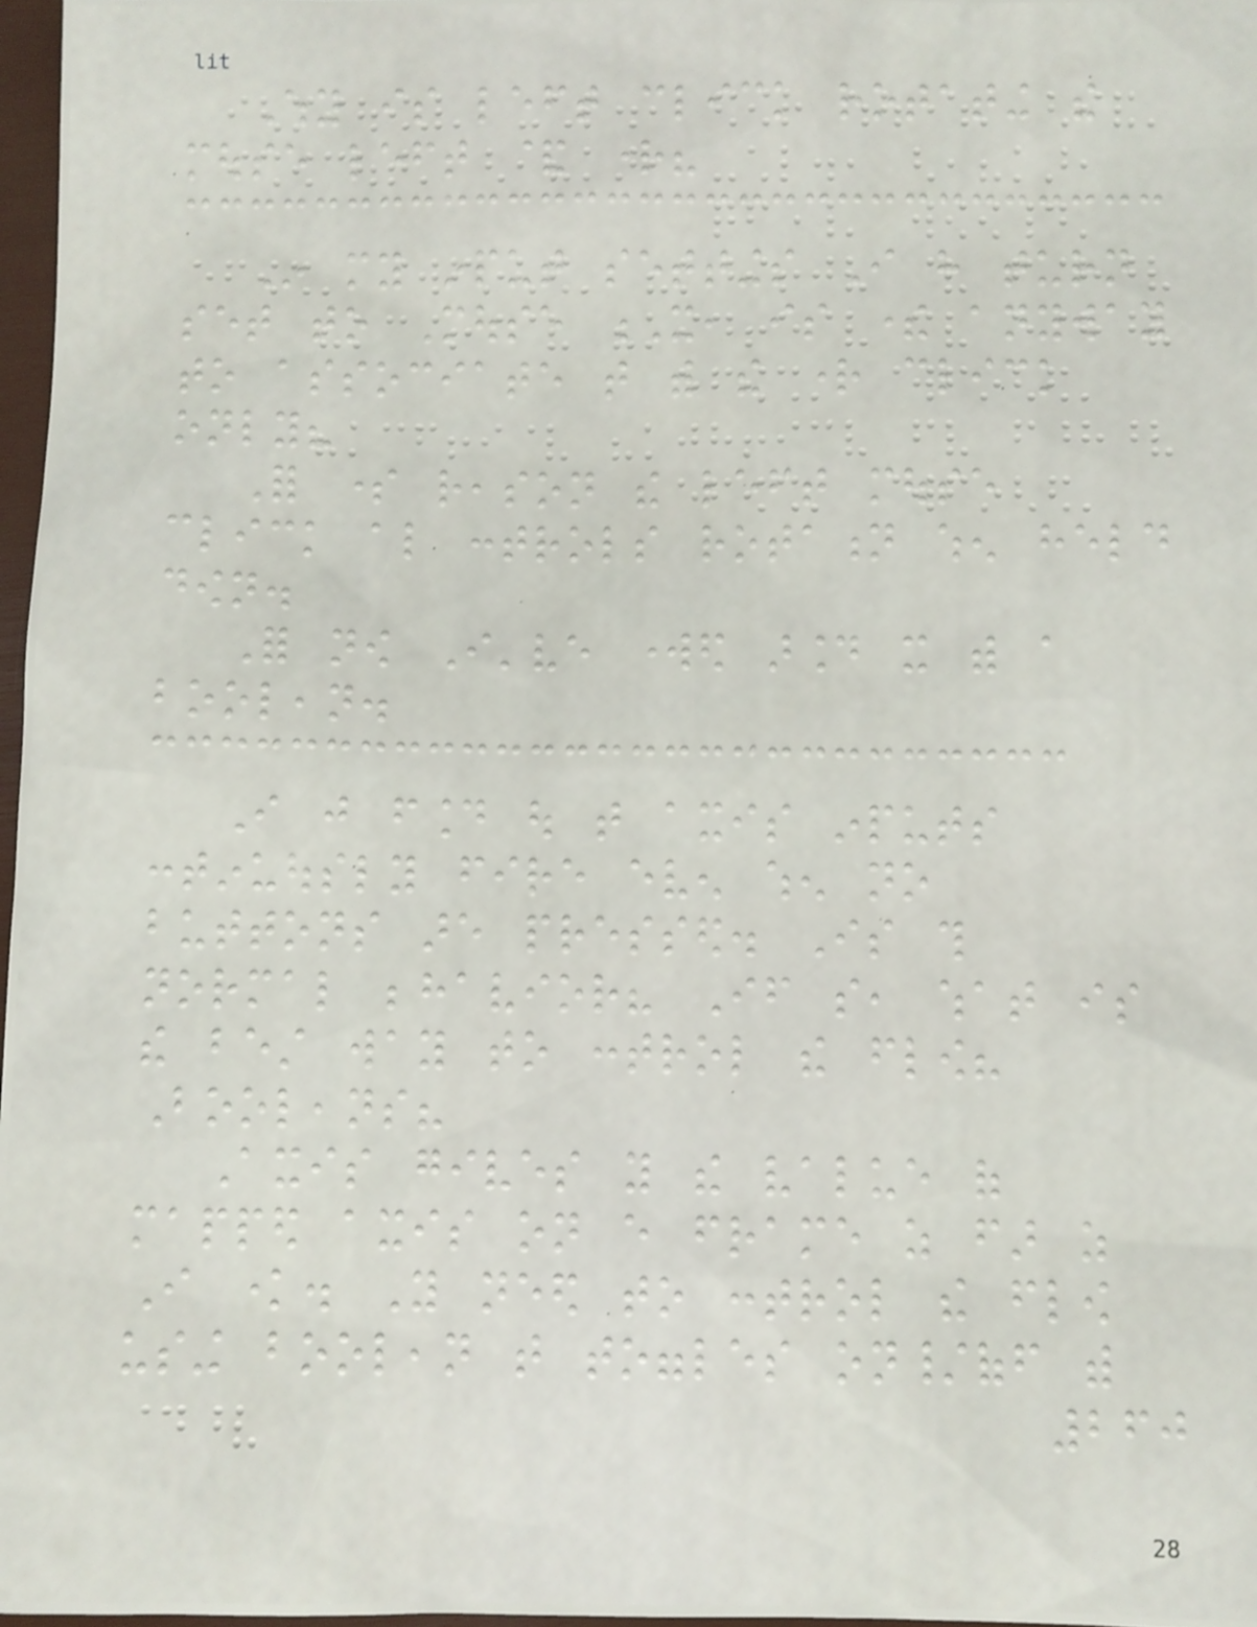Why is left click rotating the
mouse left & right?
In my input settings I have turn
set to Mouse X, is there anyway
to associate that with the right click
only?
For some reason the left mouse
click also controls rotation when held
down.
For now I've worked around it with a
boolean.
I just found out that axis inputs
continuously fire even when no
buttons are pressed. Is this
normal behavior? If so, what is
the best way to control the flow?
Booleans?
Axis gives you the value of
mapped axis on every frame as far as
I know. You need to control the flow
using boolean that toggles on/off with
260
